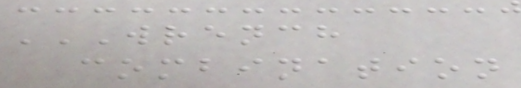WRENCH
COMBINATION
